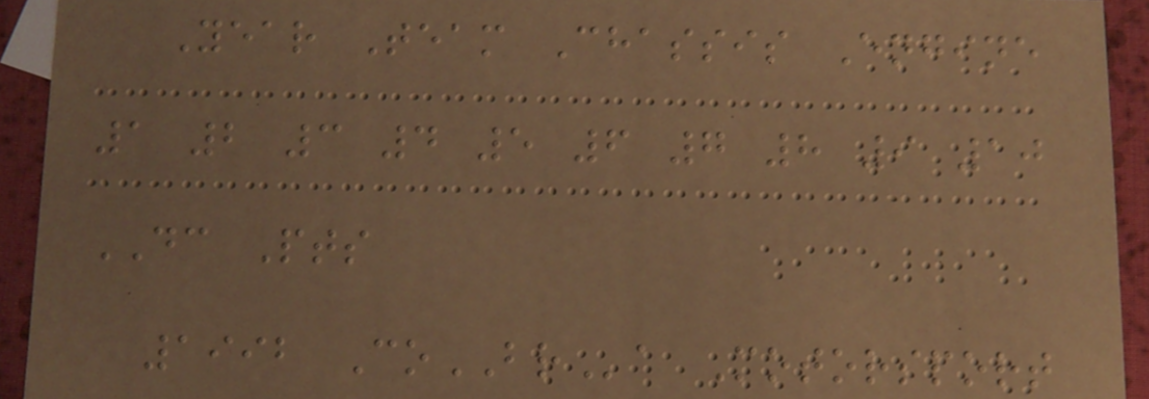Year Team Chassis Engine
1 2 3 4 5 6 7 8 9 10
DC Pts
1992 CoBRa Motorsport
